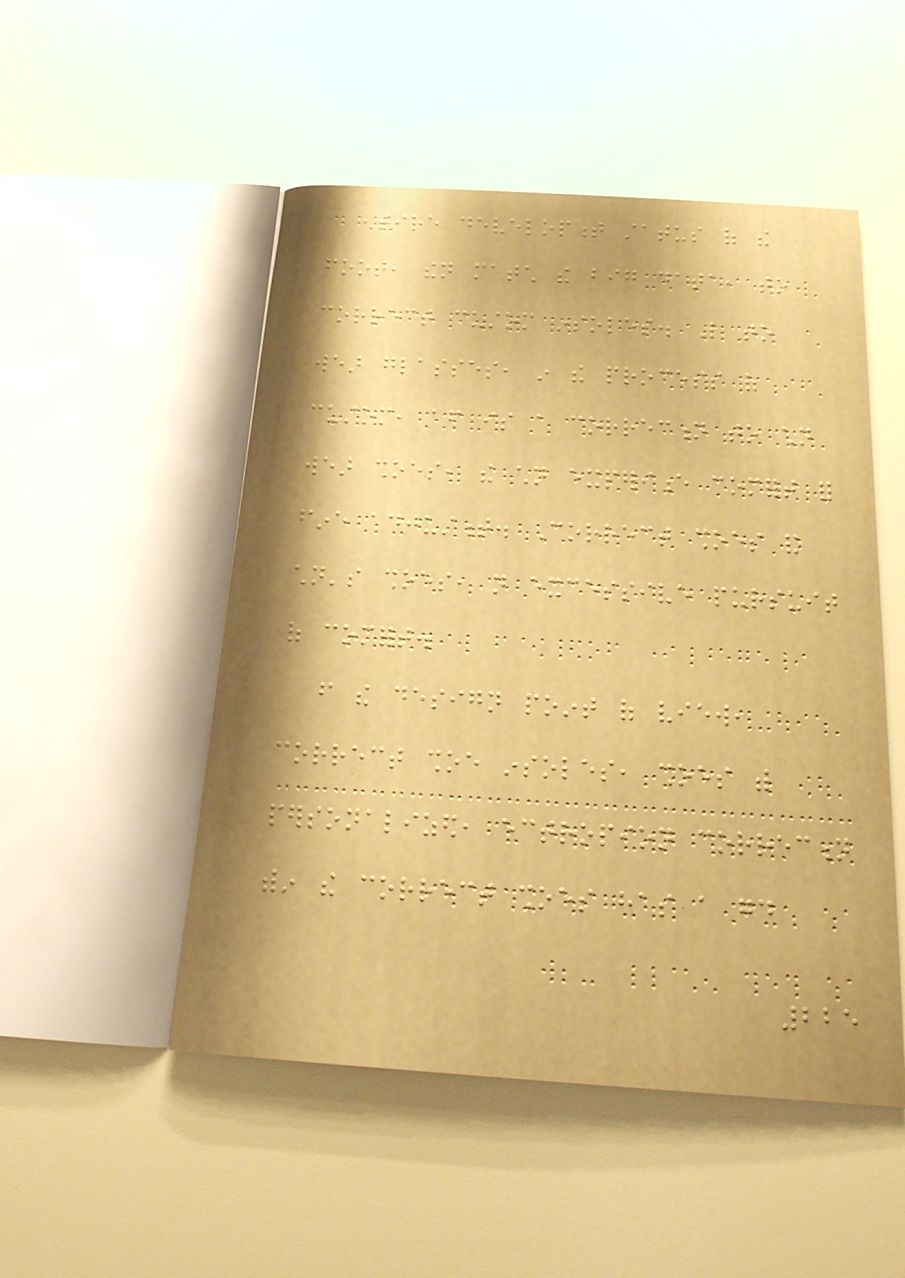entire development status of the
foot, then match the big data, to
correct custom insoles. Like to
wear glasses, in the process of
custom, after is a correction to children
wear shoes, the children experience comfort for
fine adjustment. Correct shoes and
children's shoes, not excessive pursuit
of comfort.
from the design point of view,
correct shoe insoles, shoes with
personalized, ectropion correction
within the correct shoes has a good
225
